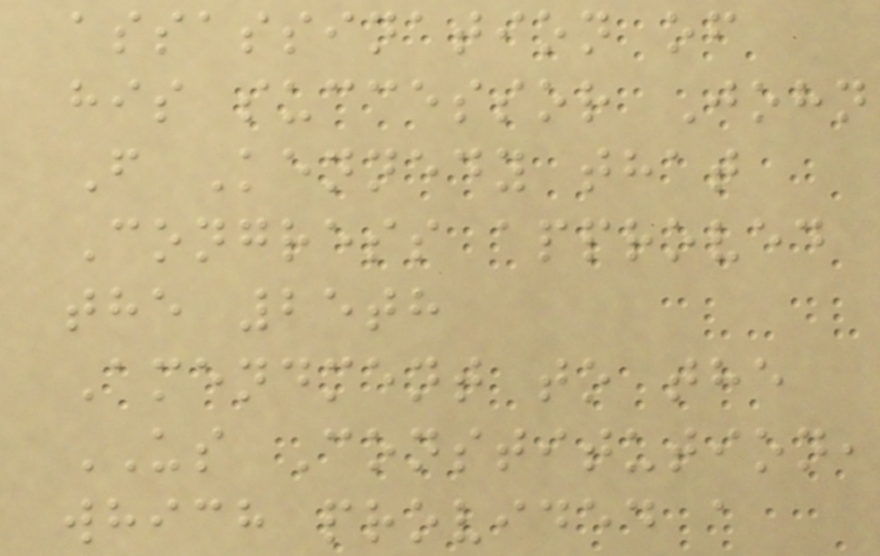assassination of
his successor John
F Kennedy that
Congress approved
the 25th
Amendment to the
US Constitution,
which provided a
